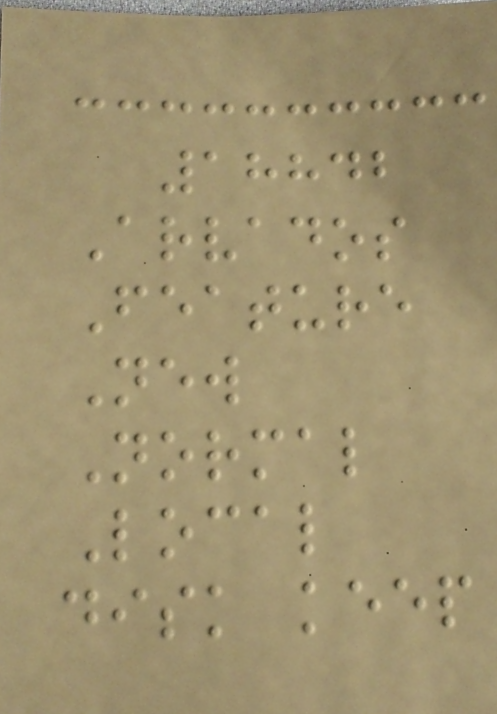18842
Arvados
Feature
New
Normal
Local
disk keep
